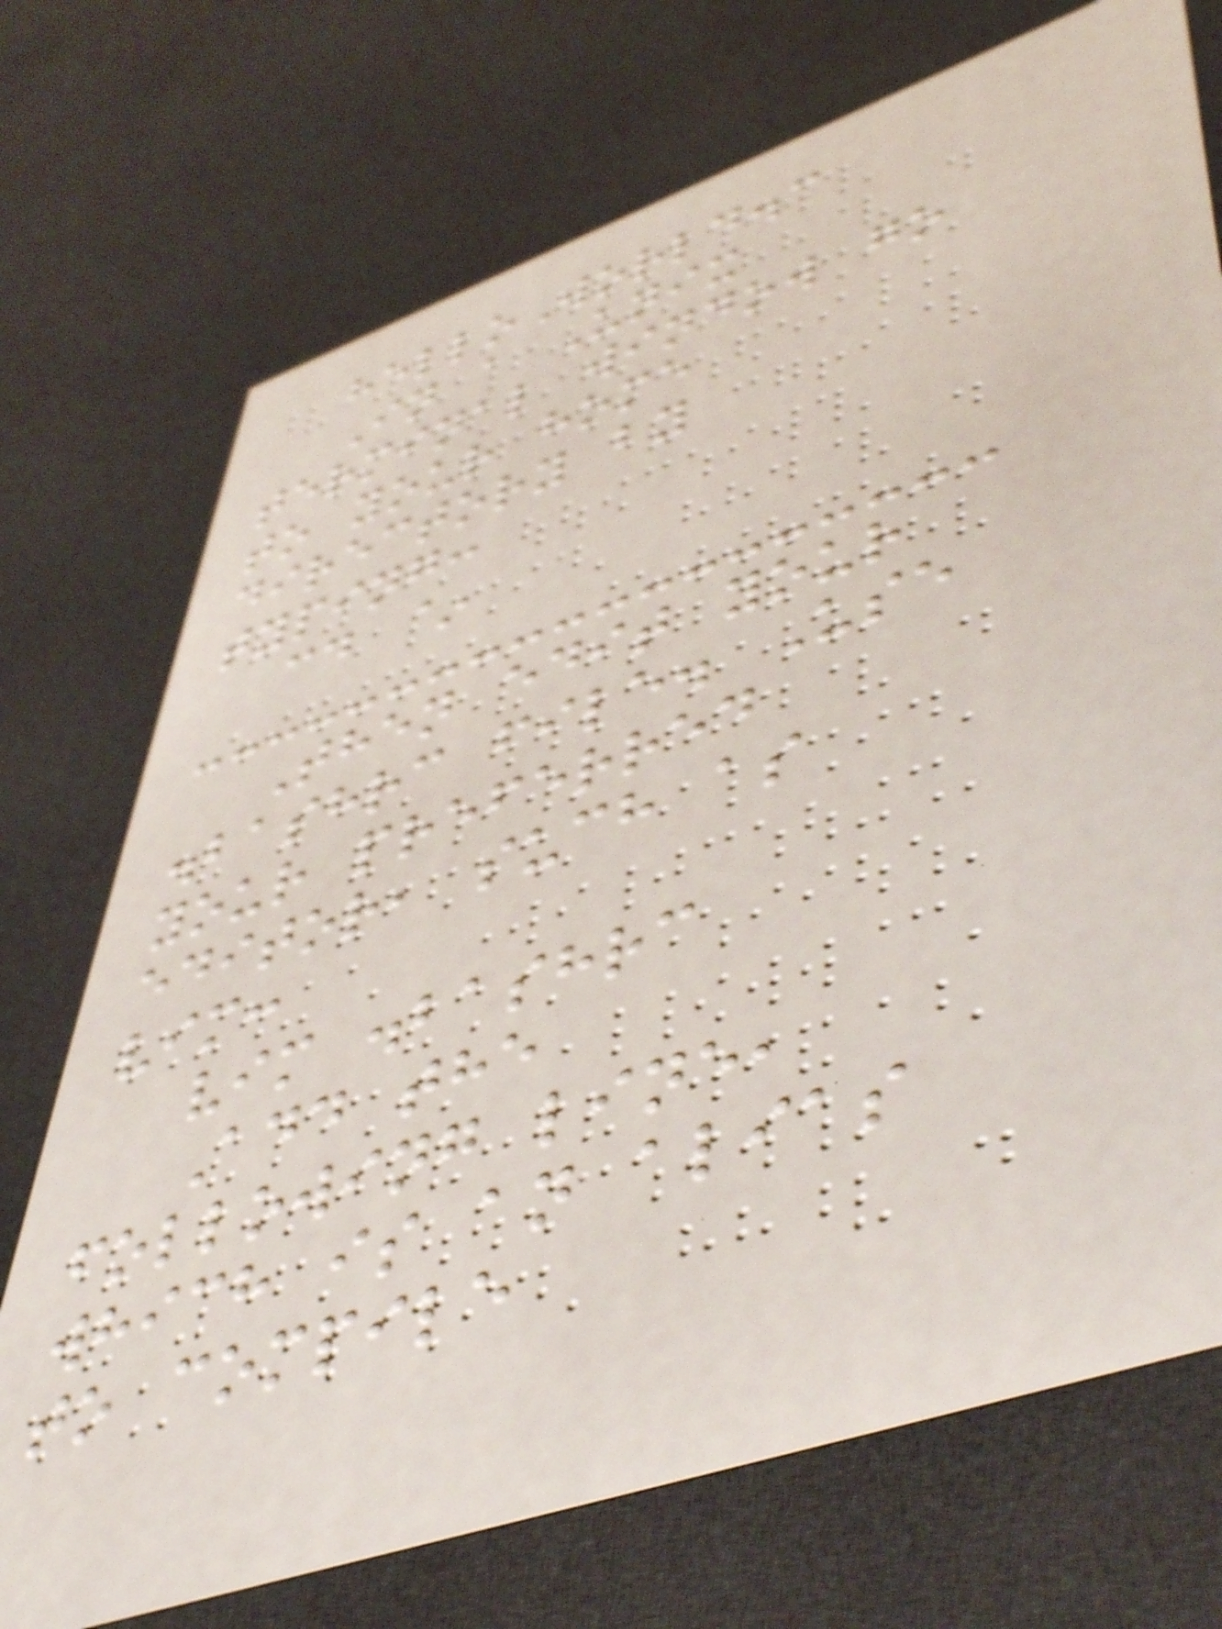helloWorld.c
In a Unix
terminal window go
to your home
directory by
typing:
cd ~
Then edit your
.bashrc file. Use
your preferred
editor, such as
vim:
vim .bashrc
Add the
following line,
which is an alias
to compile
